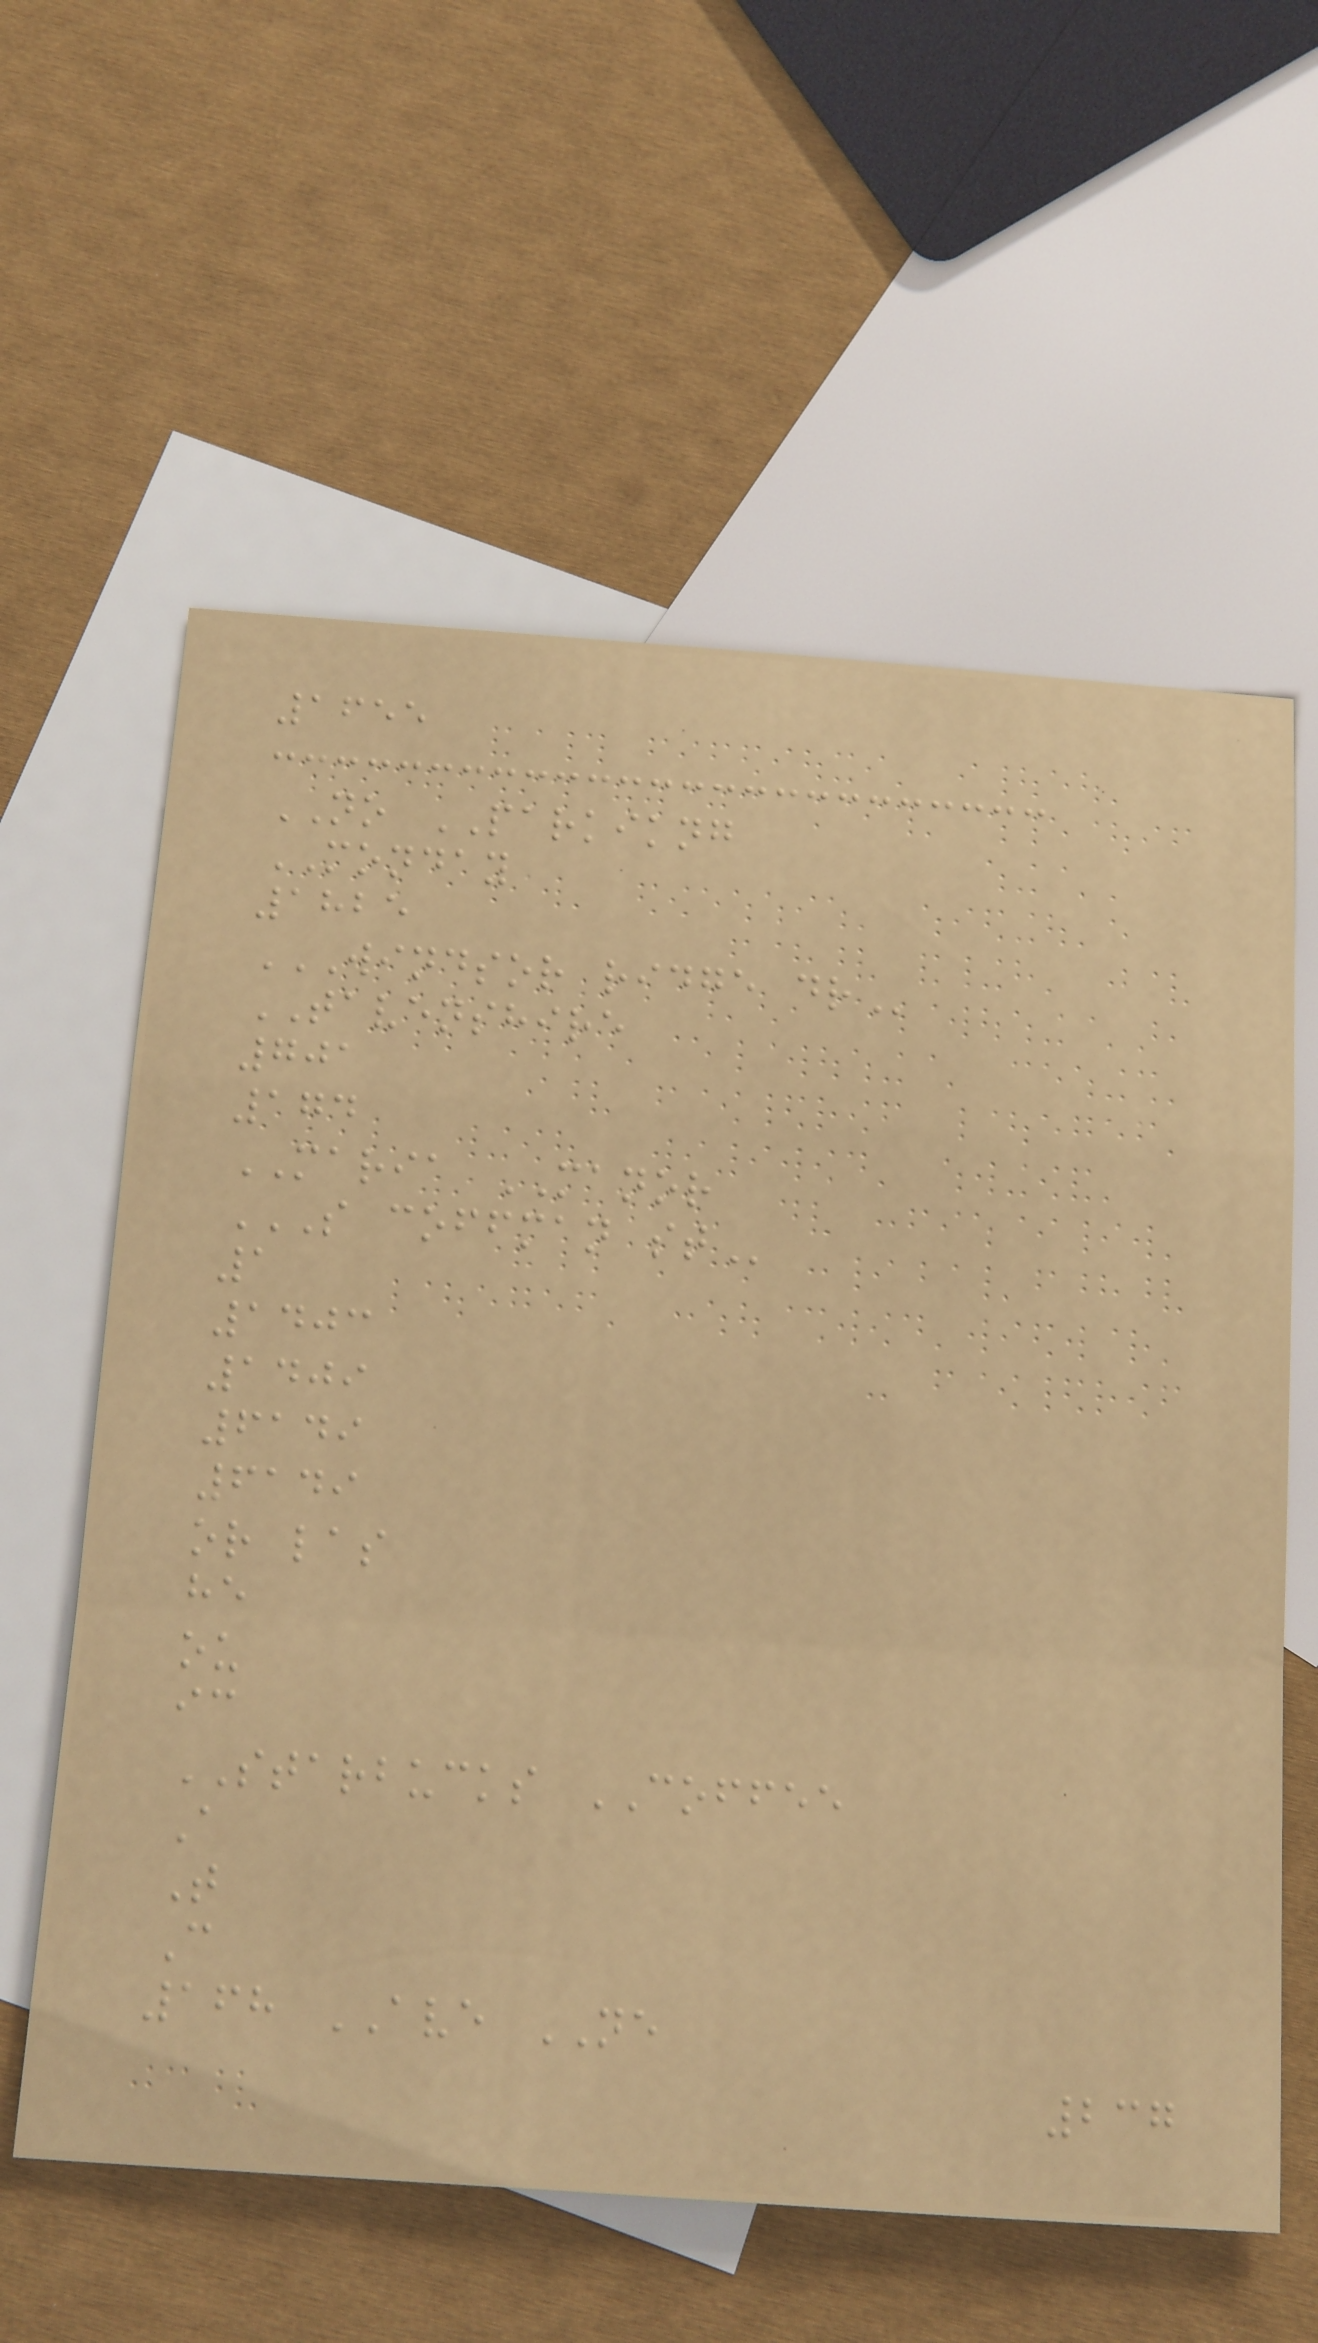1655
NO PARKIKNG
MONDAY
1825
WINDSOR RIDGE DR
TAVENSHIRE
701
174
MARIA MANOR
S COFFMAN ST
1
1403
1409
6149
6149
or las
he
ou
ic
STARBUCKS COFFEE
A
T
C
168 AVE NE
237
